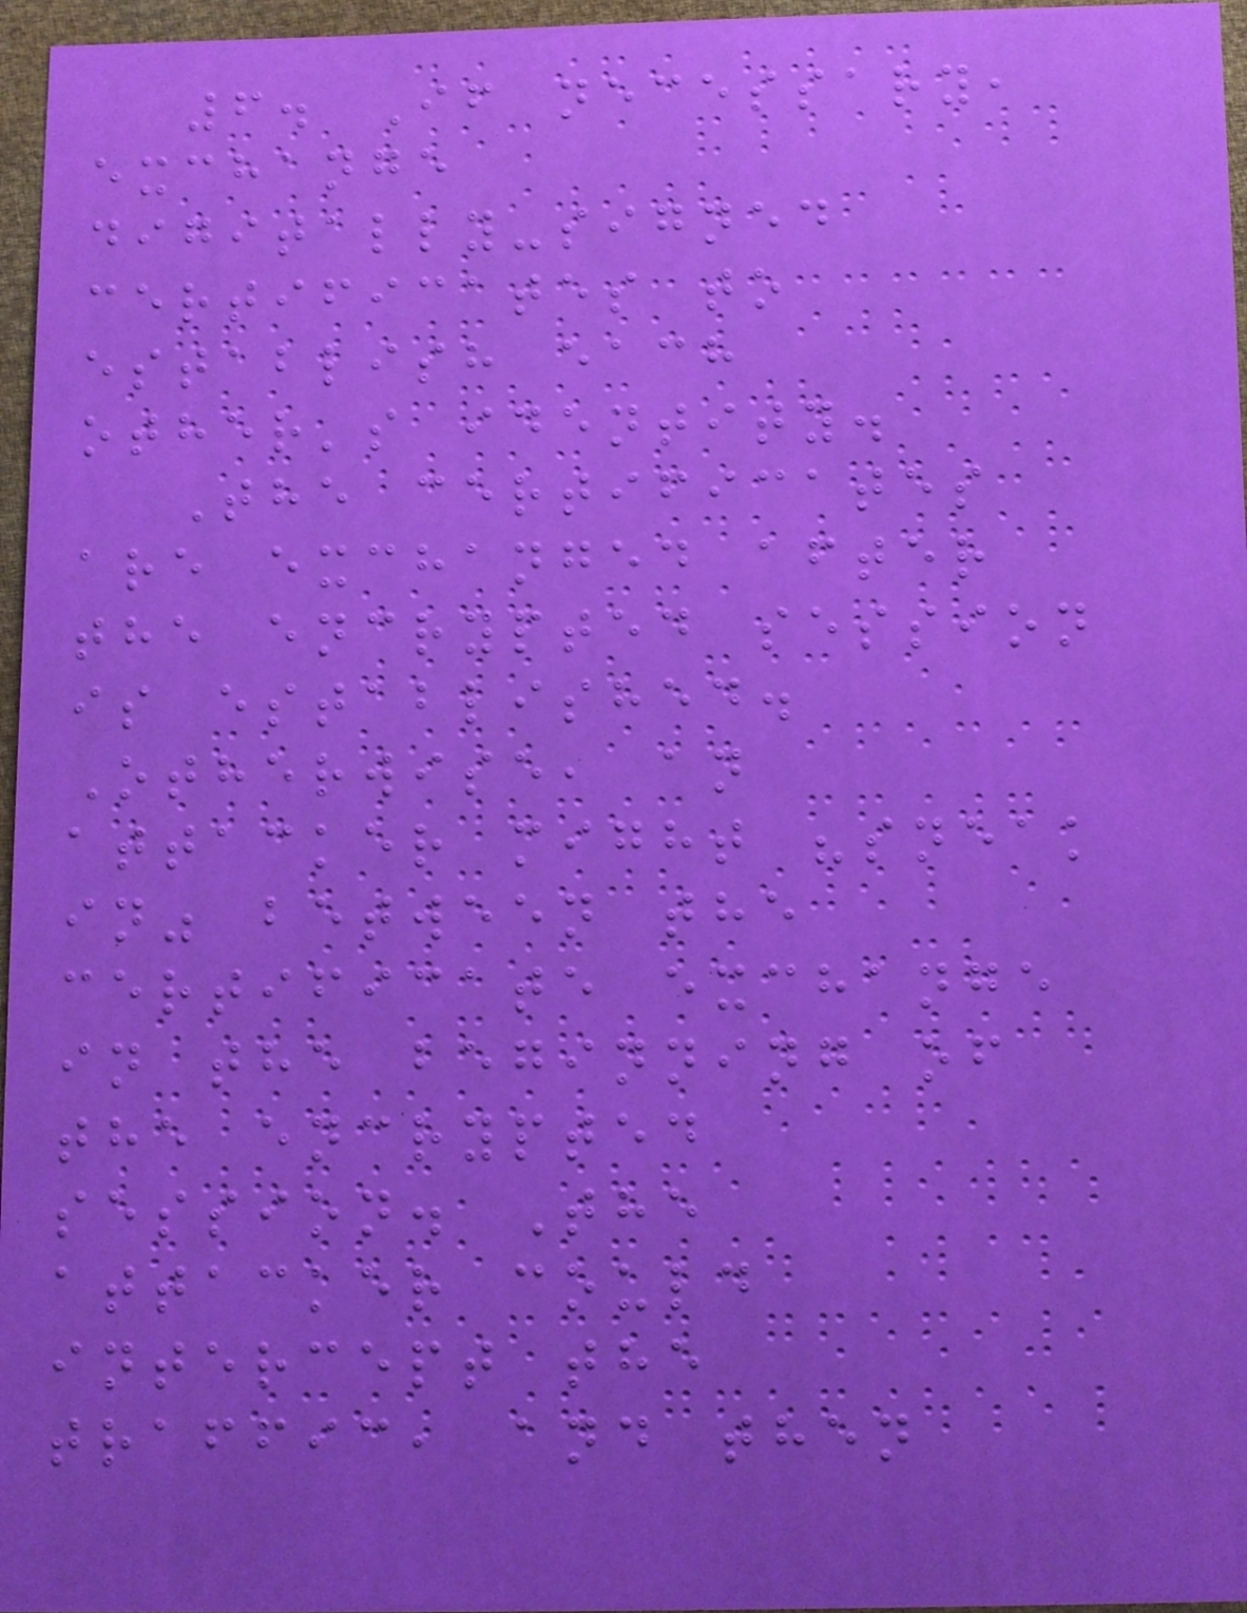6. If necessary,
exchange
digitally-signed
certificates to
establish each
other's identity.
The certificates
are exchanged after
the encrypted session
is established.
Otherwise, an
attacker might "sneak
in" between the
certificate exchange
in the beginning of
the encrypted
session. The
attacker could
intercept the
traffic, and then
